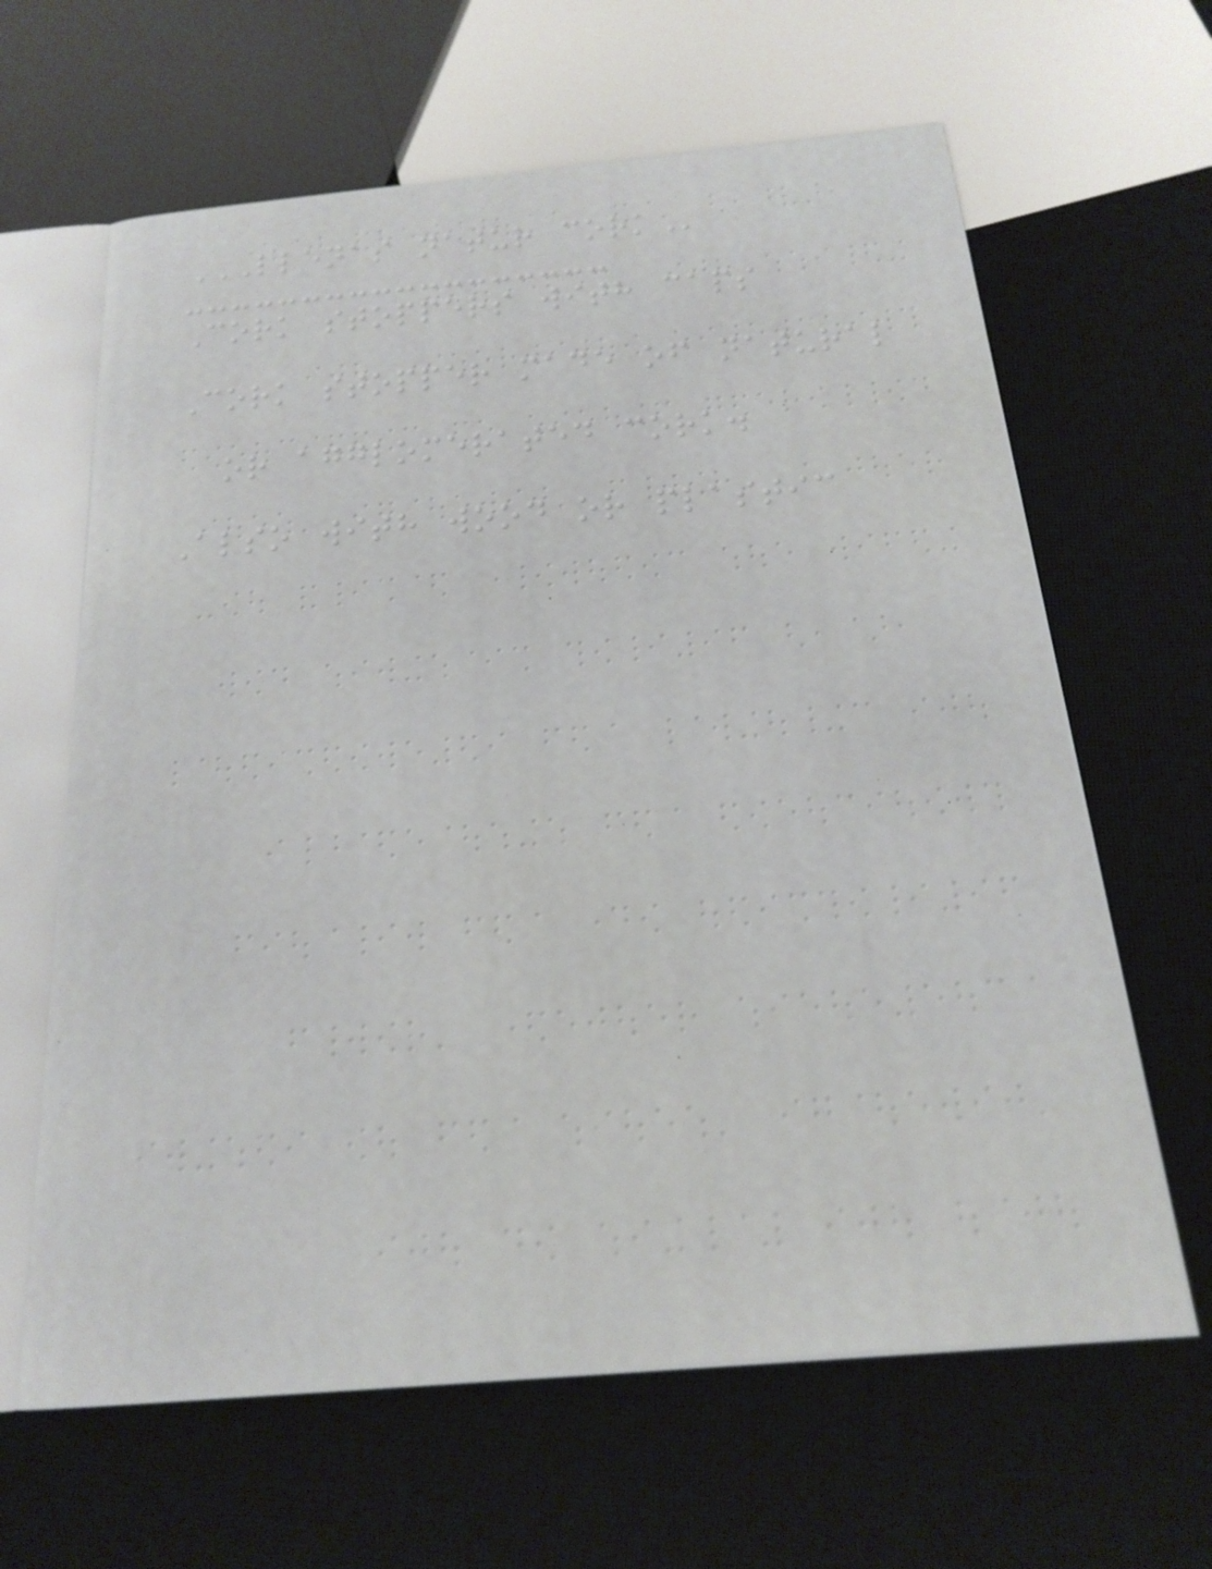LLENAS NATUR CORK
Cork stoppers with caps
Cork stopper made of natural
or agglomerated cork.
Also with wood or plastic
